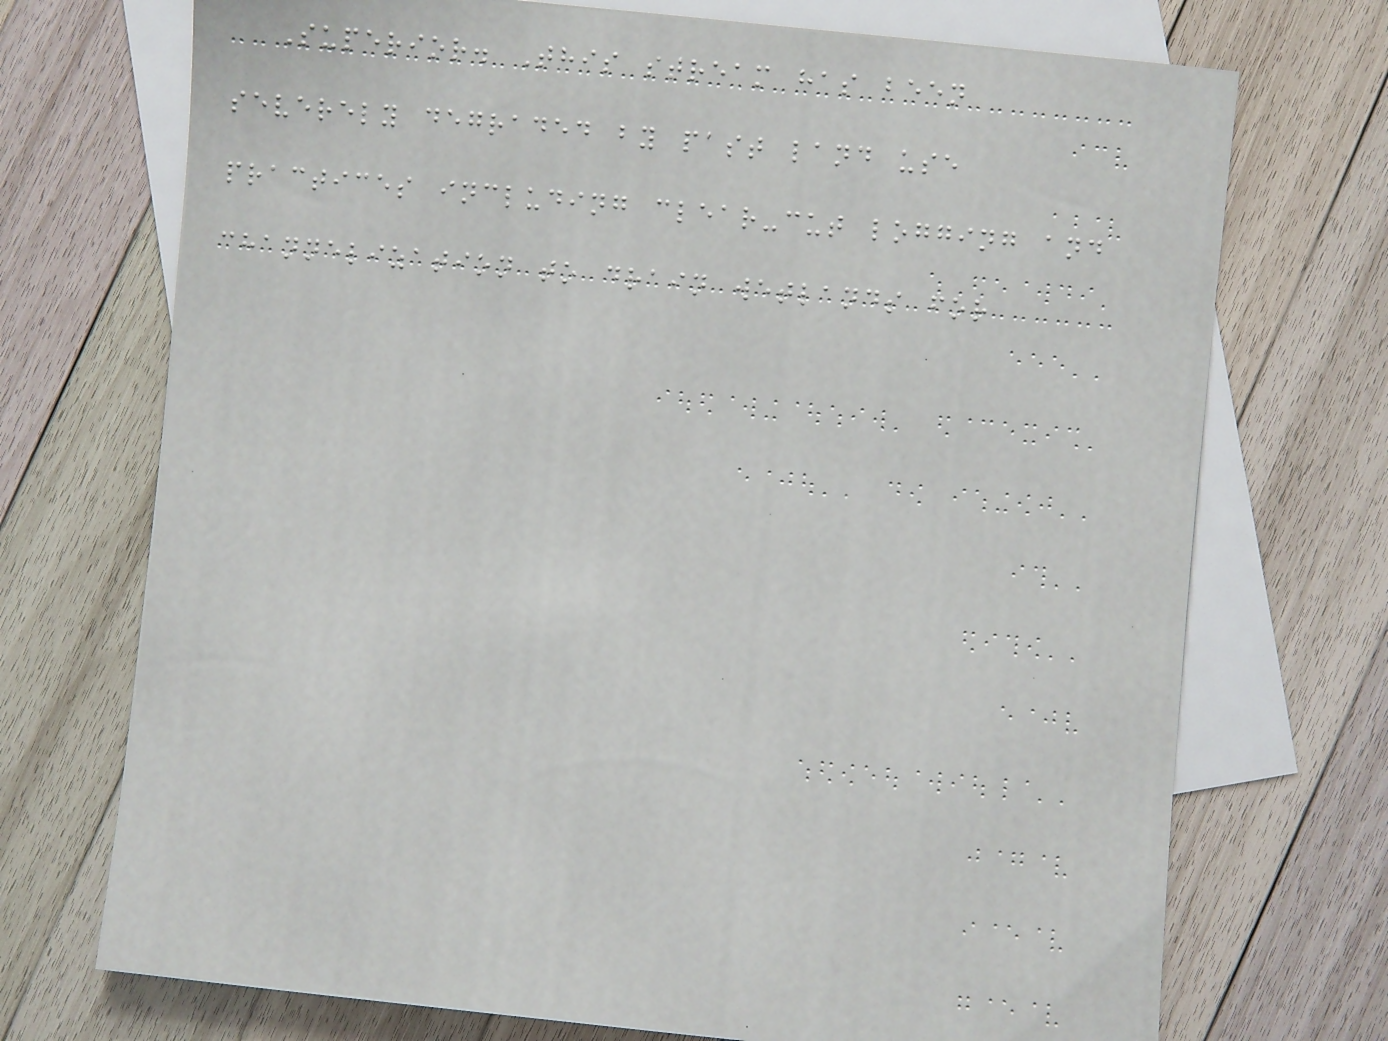Superior. This stream has been
severely degraded by past land use
practices including clear-cut logging and
channelization to drain wetlands for
